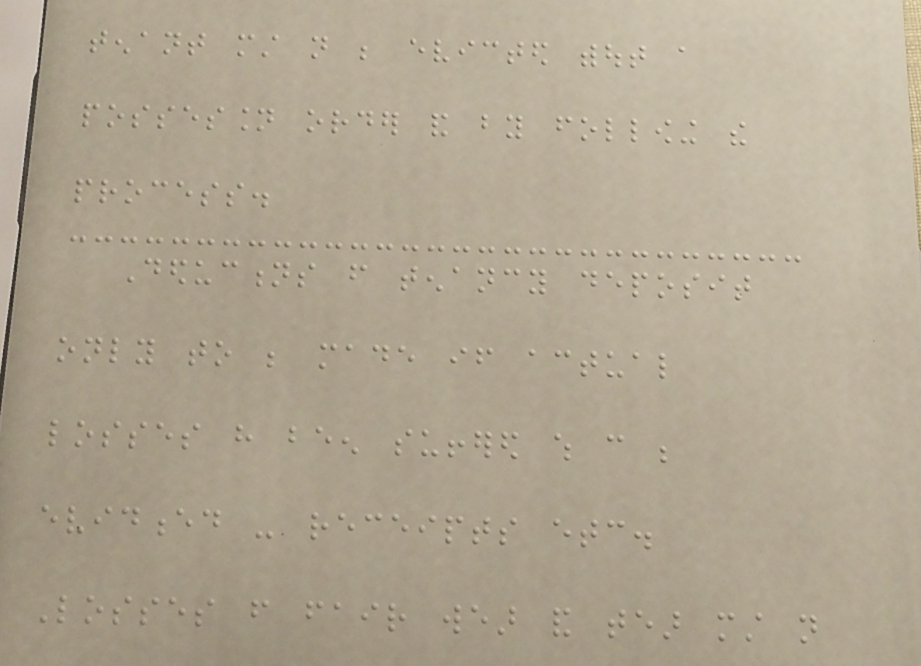tenant must not be evicted without a
possession order and by following the
process.
Deductions from tenancy deposit
only to be made if actual
losses have been suffered which can be
evidenced - receipts etc.
Losses from fair wear and tear must not
